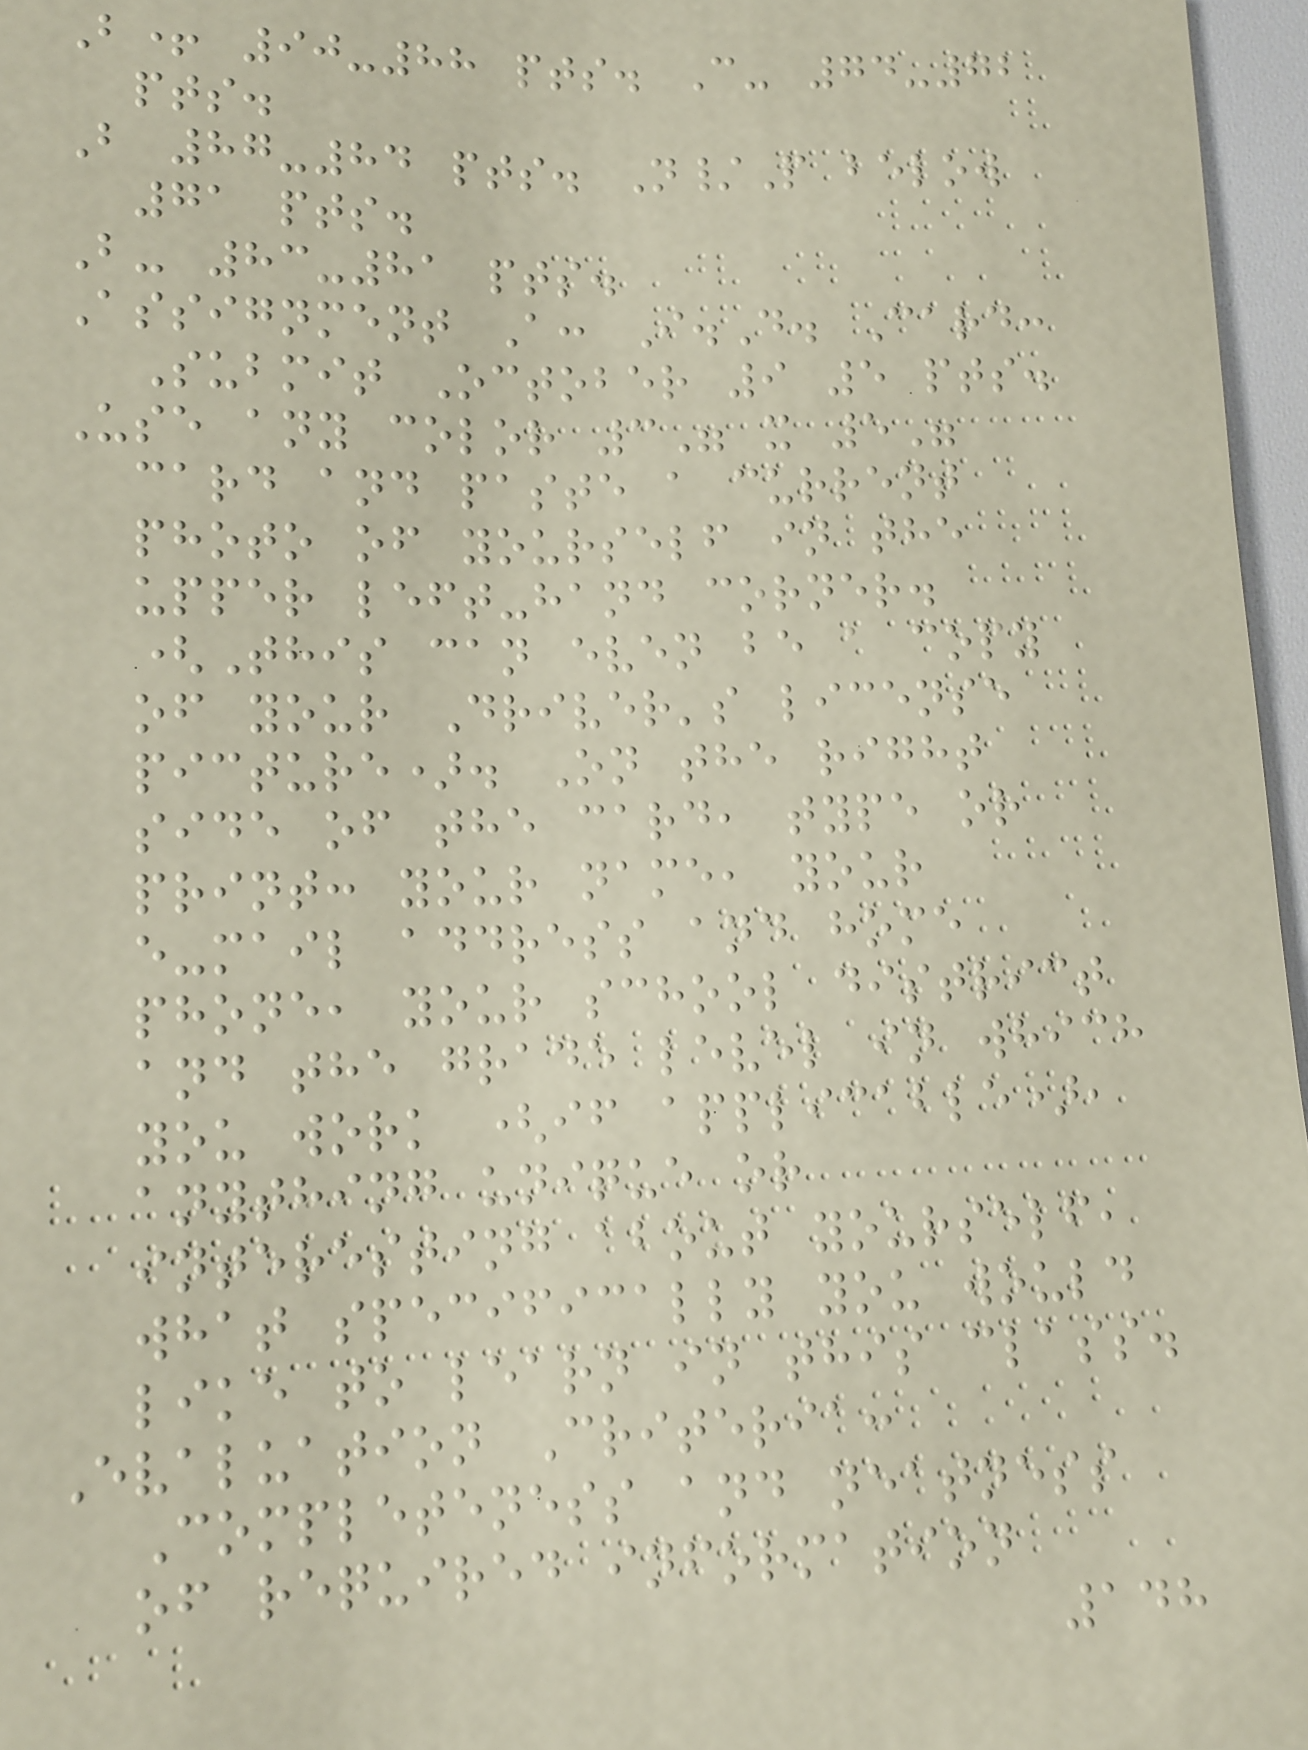B+ 90-88 pts. C- 74-72
pts.
B 87-84 pts. N/P below
71 pts.
B- 83-81 pts.
Assignment A: I.D. Card:
Submit October 9 5 pts.
Use any color 3" x 5"
card and paste a current
photo of yourself in the
upper left-hand corner.
(This can even be a copy
of your Driver's license
picture). On the right
side of the card, type or
print: your name, your
e-mail address and home
phone, your school district
and the grade level in which
you work (if applicable),
anything unique or
interesting about yourself,
what specifically you would
like to learn in this class.
Evaluation Criteria:
Completeness and neatness
of required information
148
